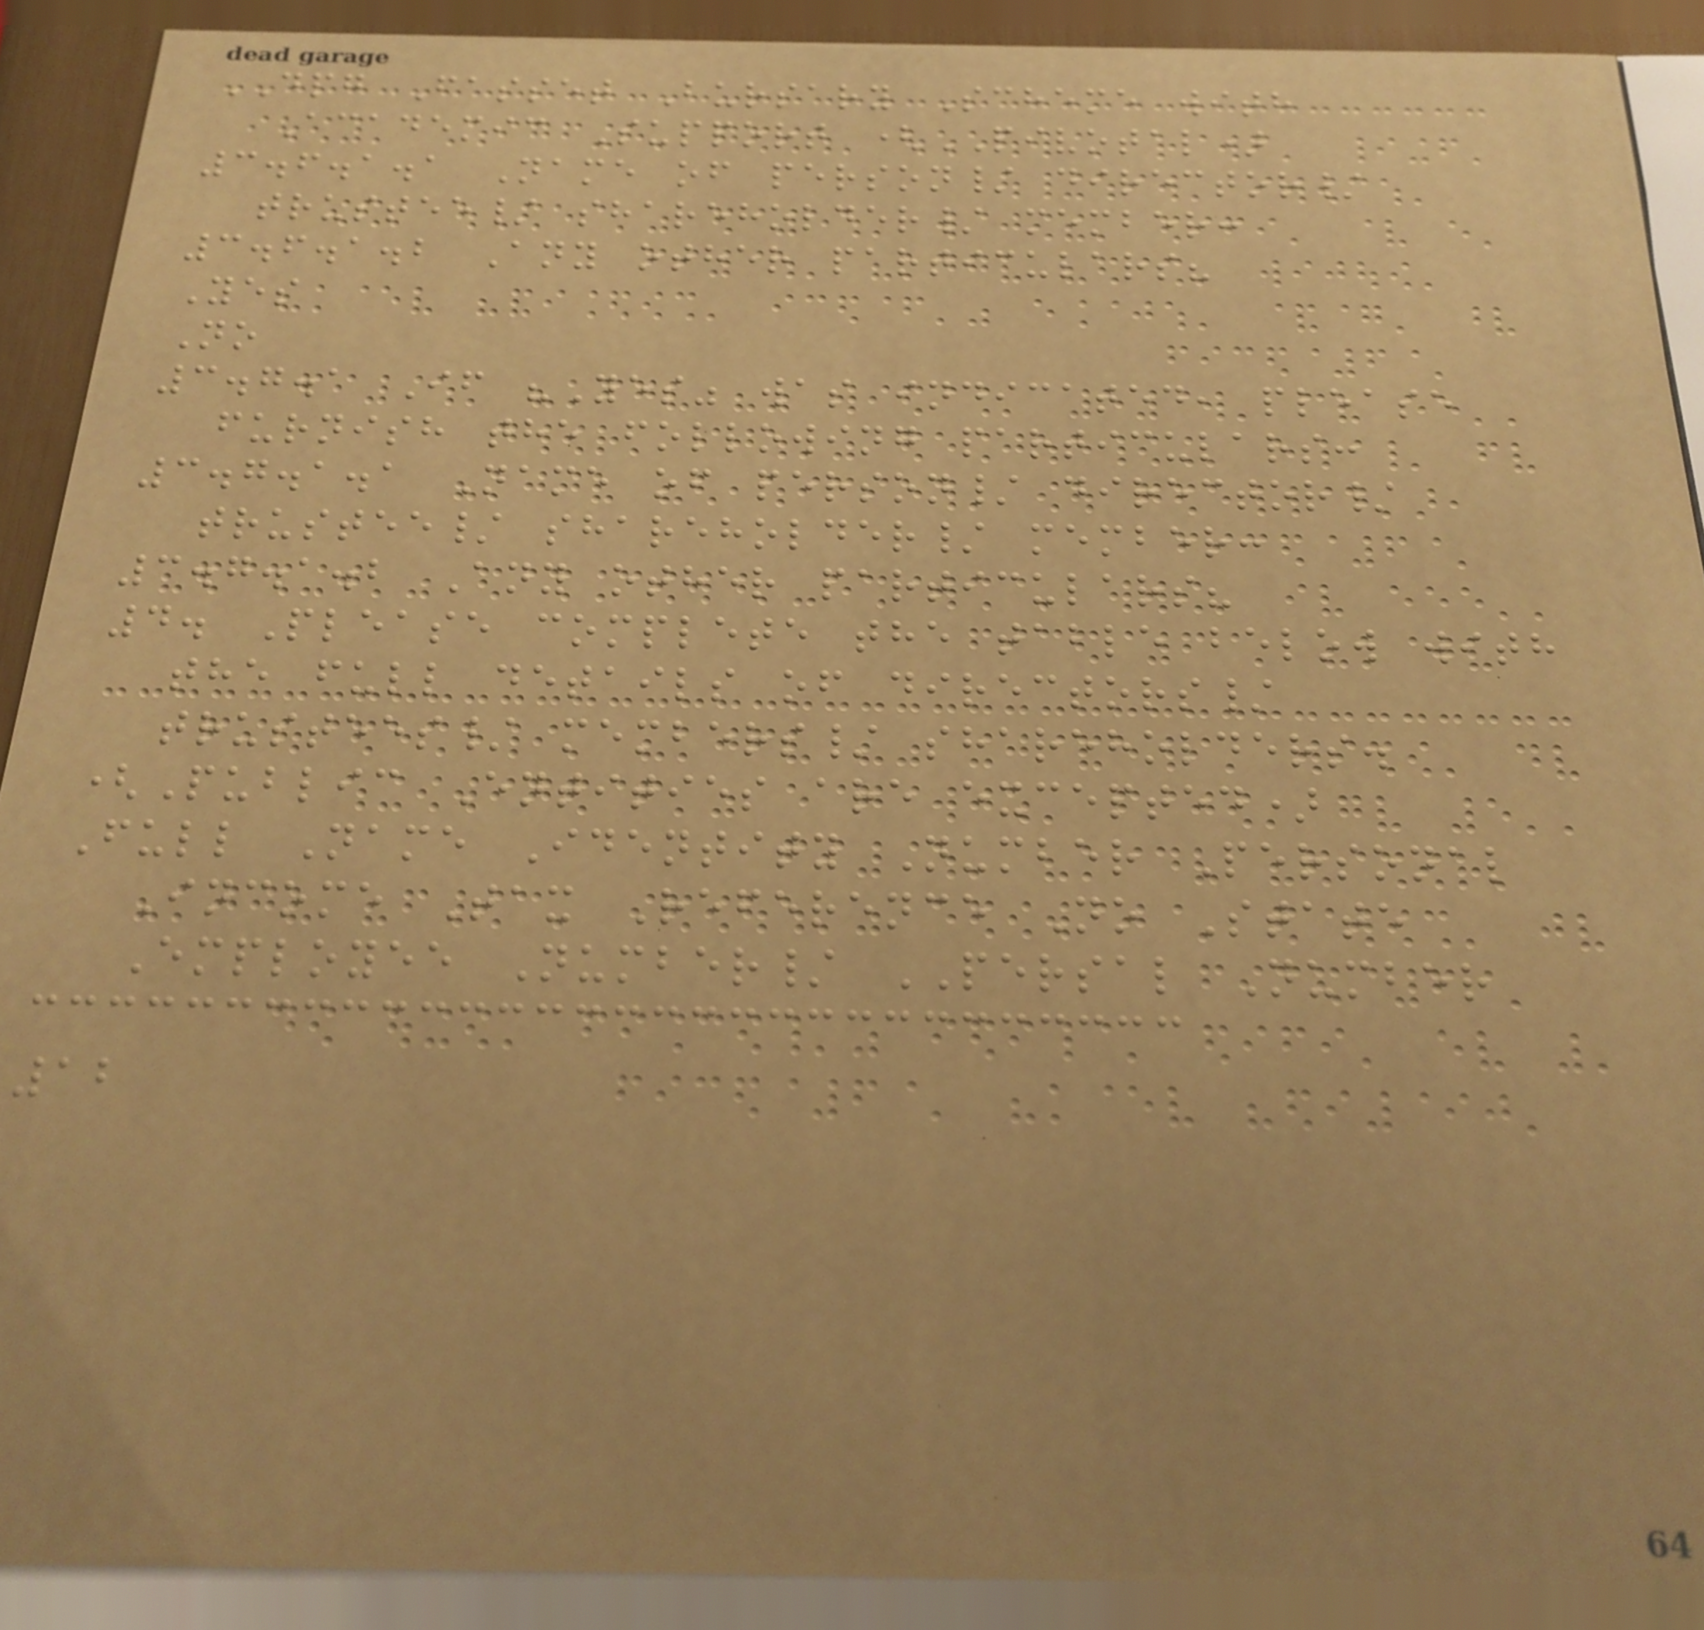DPG Fasset Bursary Scheme with
Academic Support (PIVOTAL)
3.6.1.1 Name of person/ director/
trustee/ shareholder/ member:
3.6.1.2 Any other particulars?
Yes
No
3.7.1 If "Yes" was indicated, please
furnish the following particulars:
3.7.1.1 Name of person/ director/
trustee/ shareholder/ member:
3.7.1.2 Any other particulars?
4. Please complete the table below with
the full details of directors/
trustees/ members/ shareholders.
(Public Entities are excepted)
Full Name Identity Number Personal
Income Tax Reference No State
Employee Number/ PERSAL Number
12
